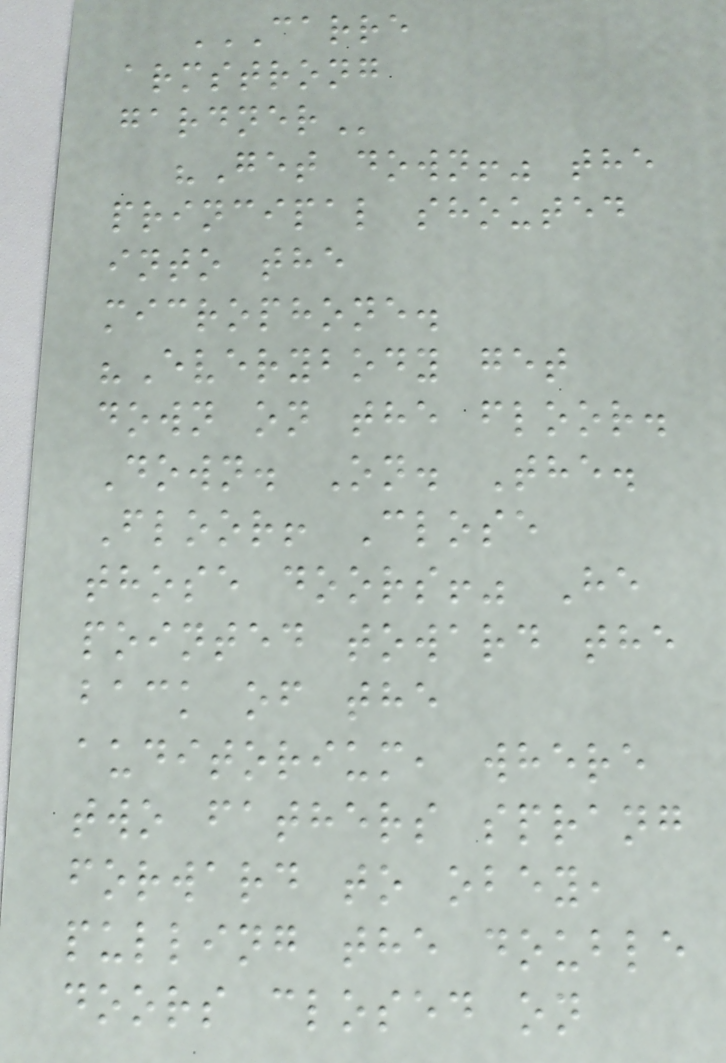CARRE
ARMSTRONG
GARDNER
"Get down!" the
principal shouted
into the
microphone.
"Everybody get
down on the floor.
Down. On. The.
Floor! Close
those doors!" He
pointed toward the
back of the
auditorium, where
two fathers sprang
forward to obey,
pulling the double
doors closed on
